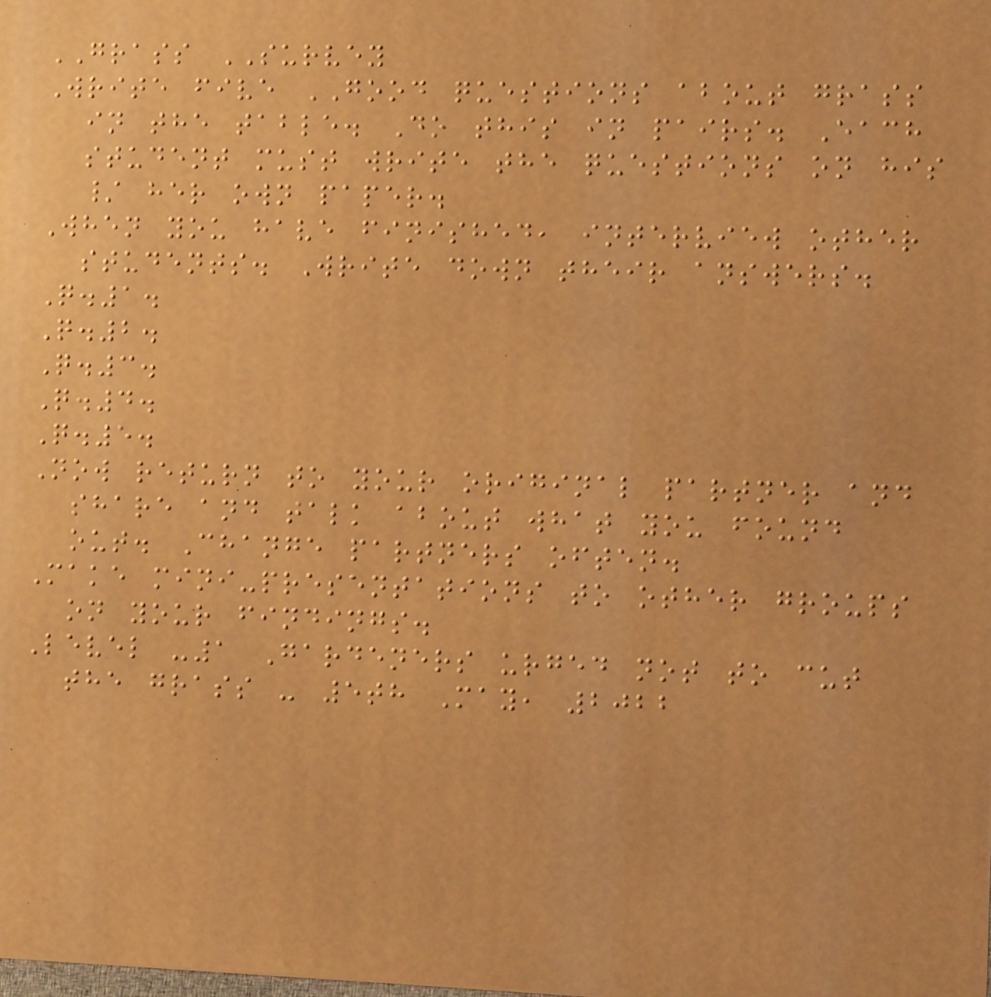GRASS SURVEY
Write five GOOD questions about grass
in the table. Do this in pairs. Each
student must write the questions on his
/ her own paper.
When you have finished, interview other
students. Write down their answers.
Q.1.
Q.2.
Q.3.
Q.4.
Q.5.
Now return to your original partner and
share and talk about what you found
out. Change partners often.
Make mini-presentations to other groups
on your findings.
Level -1 Gardeners urged not to cut
the grass - 5th May, 2022
